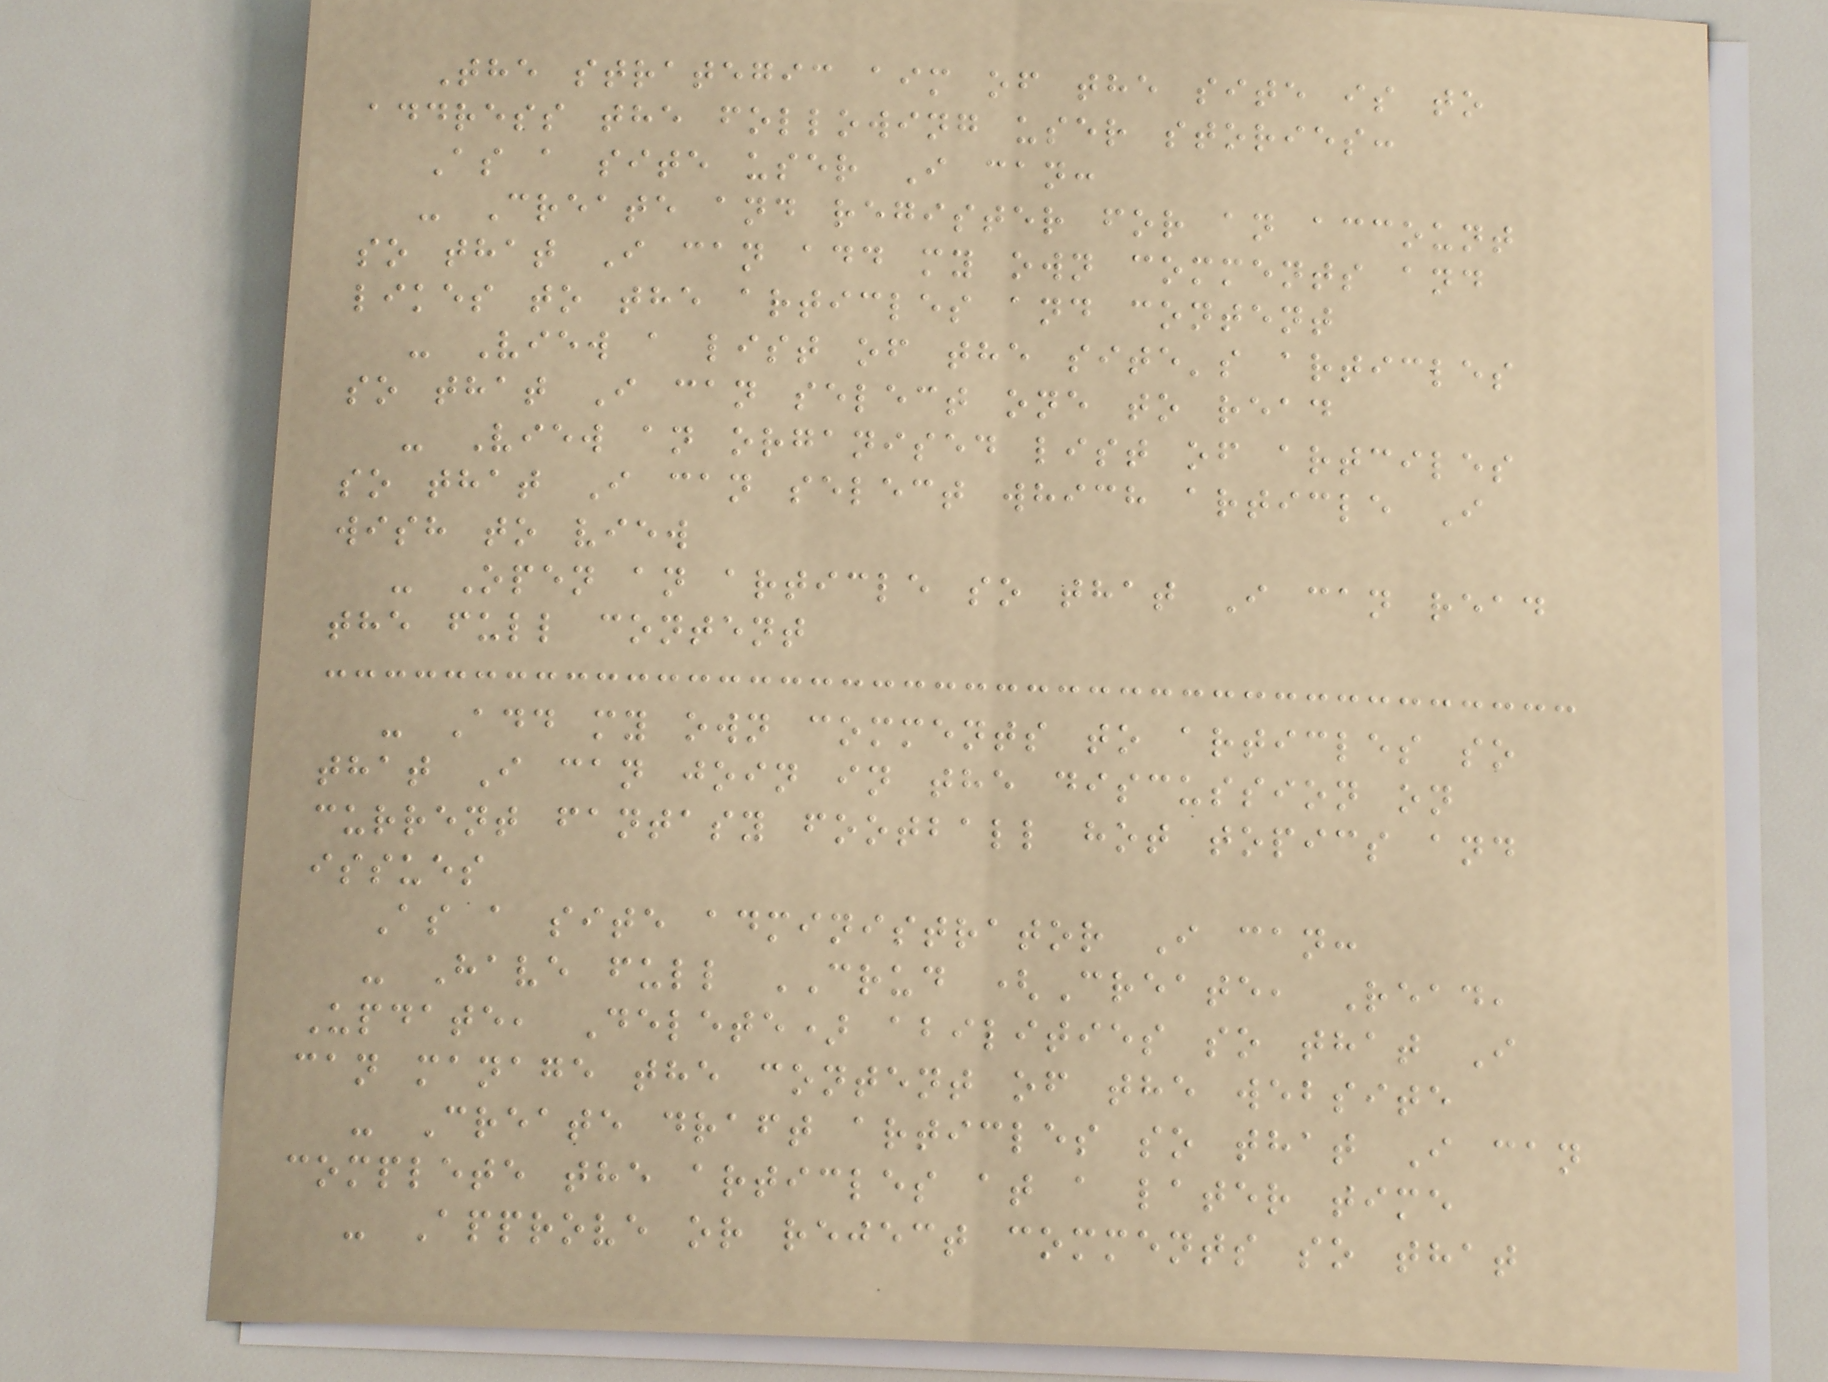The strategic aim of the site is to
address the following user stories:
As a site user I can:
- Create and register for an account
so that I can add my own comments and
likes to the articles and content
- View a list of the site's articles
so that I can select one to read
- View an organised list of artciles
so that I can select which article I
wish to view
- Open an article so that I can read
the full content
- Add my own comments to articles so
that I can join in the discussion on
current fantasy football hot topics and
issues
As a site administrator I can:
- Have full CRUD (Create, Read,
Update, Delete) abilities so that I
can manage the content of the website
- Create draft articles so that I can
complete the articles at a later time
- Approve or reject comments so that
